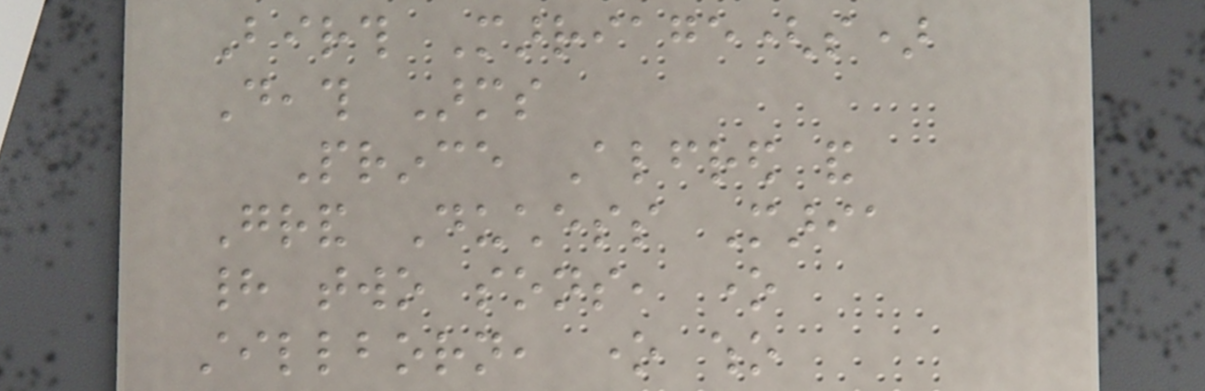Birth Marriage(s)
Death Arms
Prince Alfred and
Grand Duchess Maria
had two sons, one
stillborn, one who
